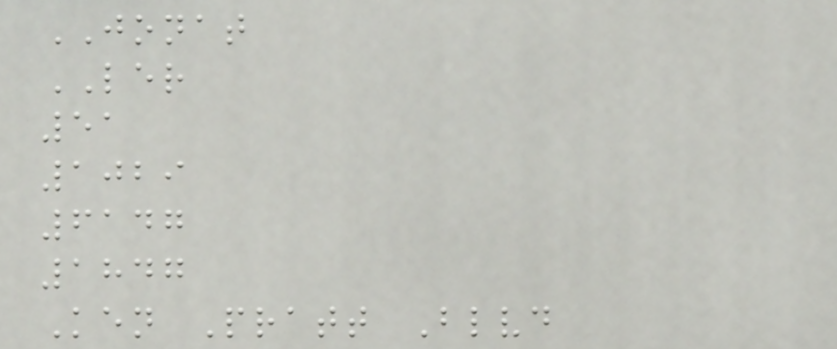JONAT
LER
51
1029
6147
1847
Ken Pratt Blvd
